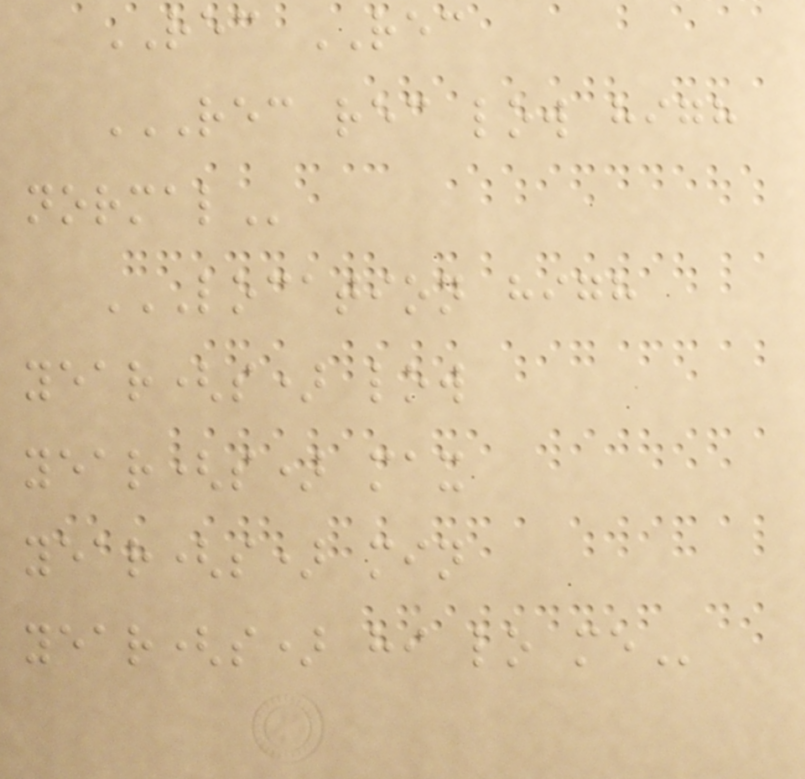REC REC
REC REC LOW HIGH
NORMAL
LOCATION HIGH
YEAR(S) LOW
YEAR(S) MAX
YEAR(S) MIN
YEAR(S) HI LO ME
